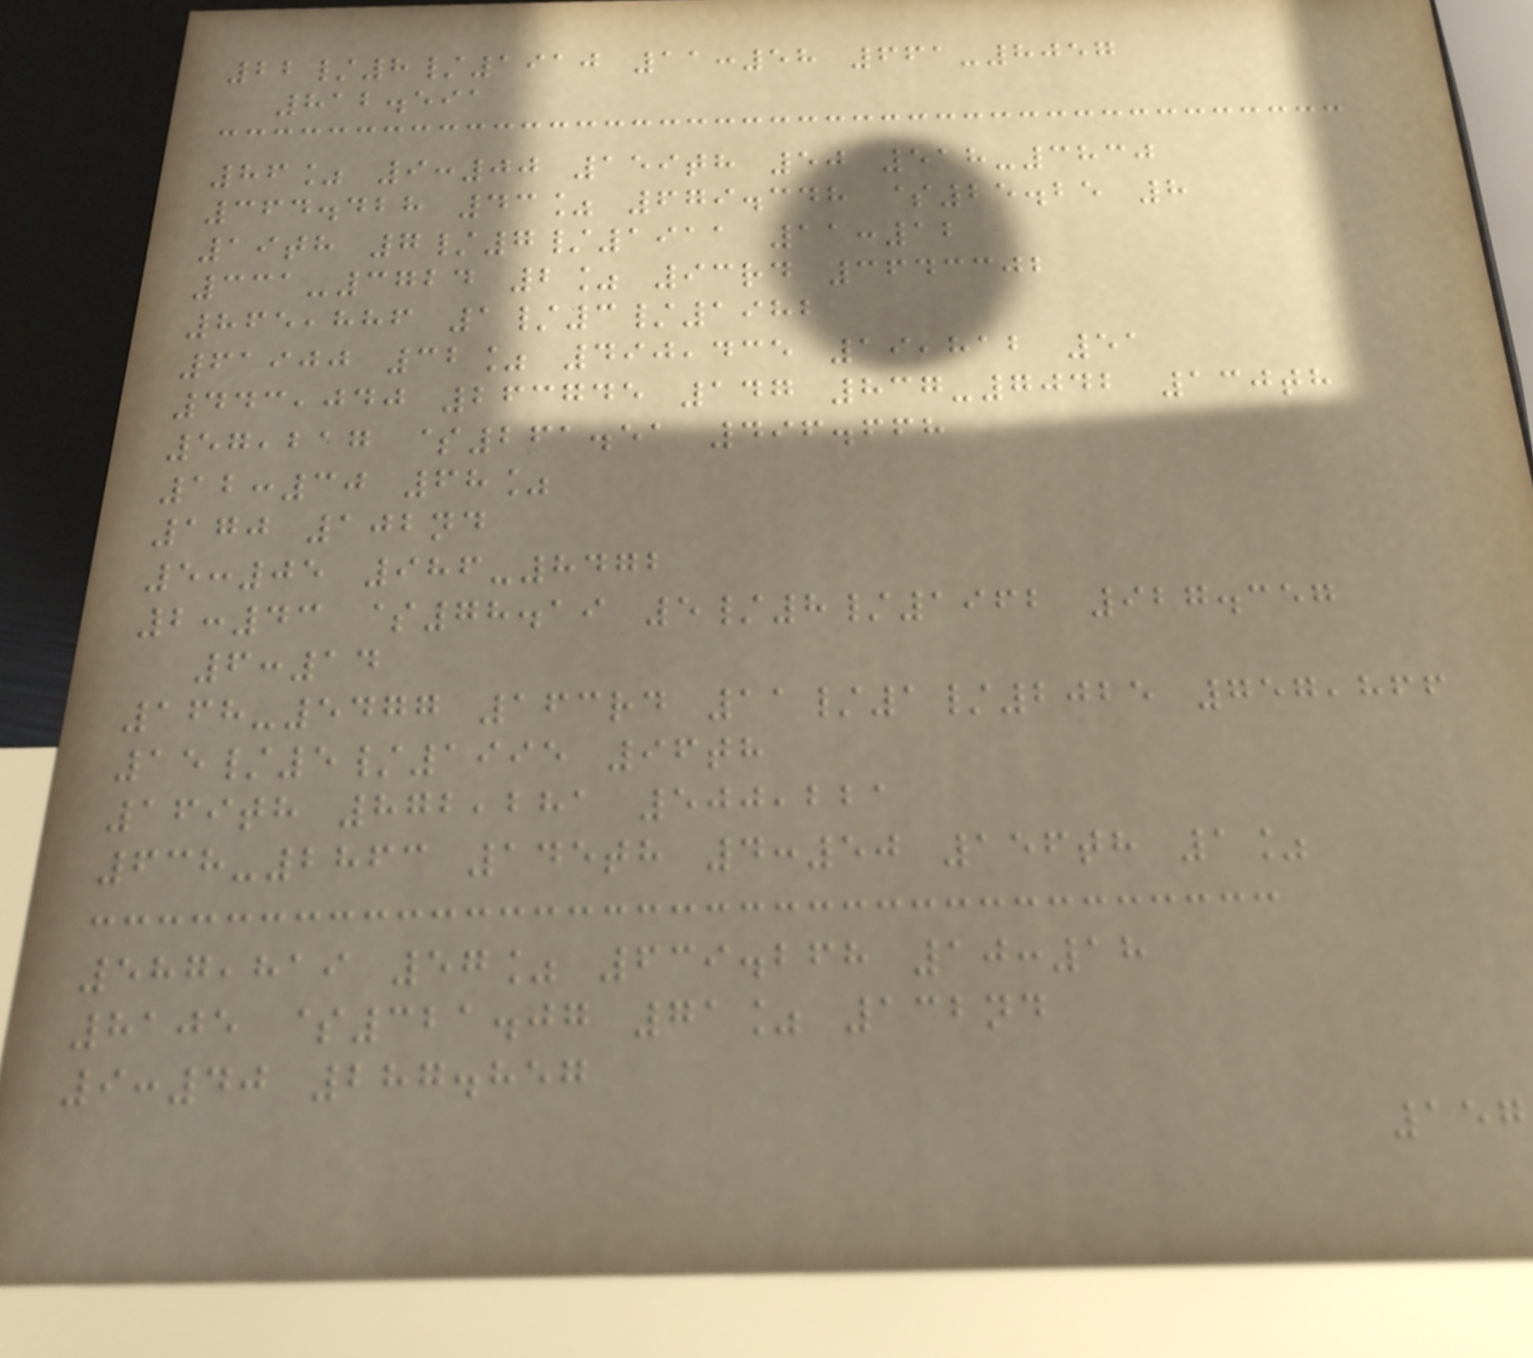22/8/1910 11:58 661-8057
812.591
86% 9:00 159th 50 518-3830
364.428 43% 679.348 $25.25 8
19th 7/7/1911 11:12
331-3724 2% 93rd 3643302
865,886 1/3/1982
61900 32% 490,435 19,812 51
443,040 263745 147 837-7042 130th
57,217 $261.51 496.668
12:30 68%
170 102nd
5:05 986-8472
2:43 $78.19 5/8/1962 927.357
6:14
168-5477 163rd 11/1/2025 757,866
15/5/1995 96th
169th 872,281 500,221
638-2863 145th 4:50 156th 1%
587,819 57% 639.268 10:18
8105 $321.07 71% 132nd
9:40 287.857
157
